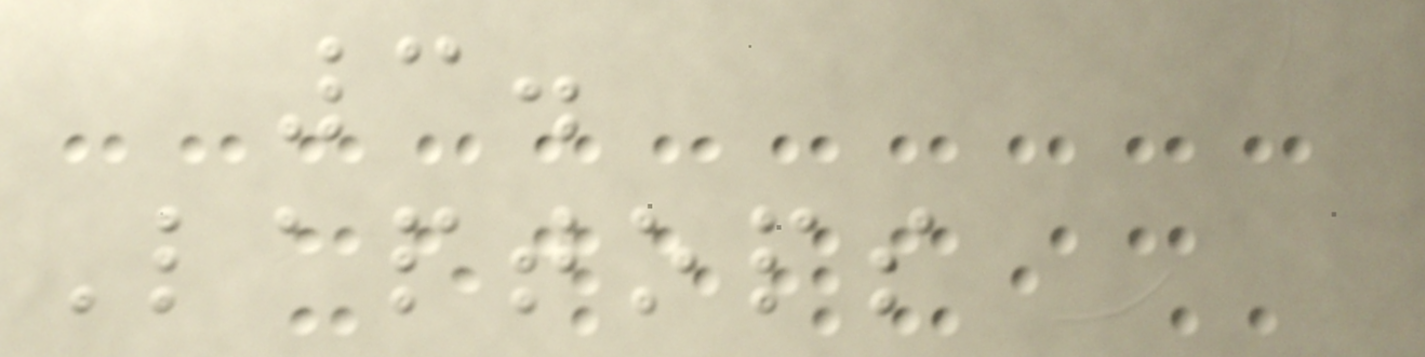3.
Laptops
